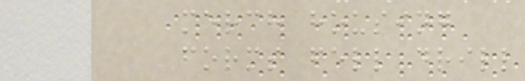merch housing
forms fell drill
